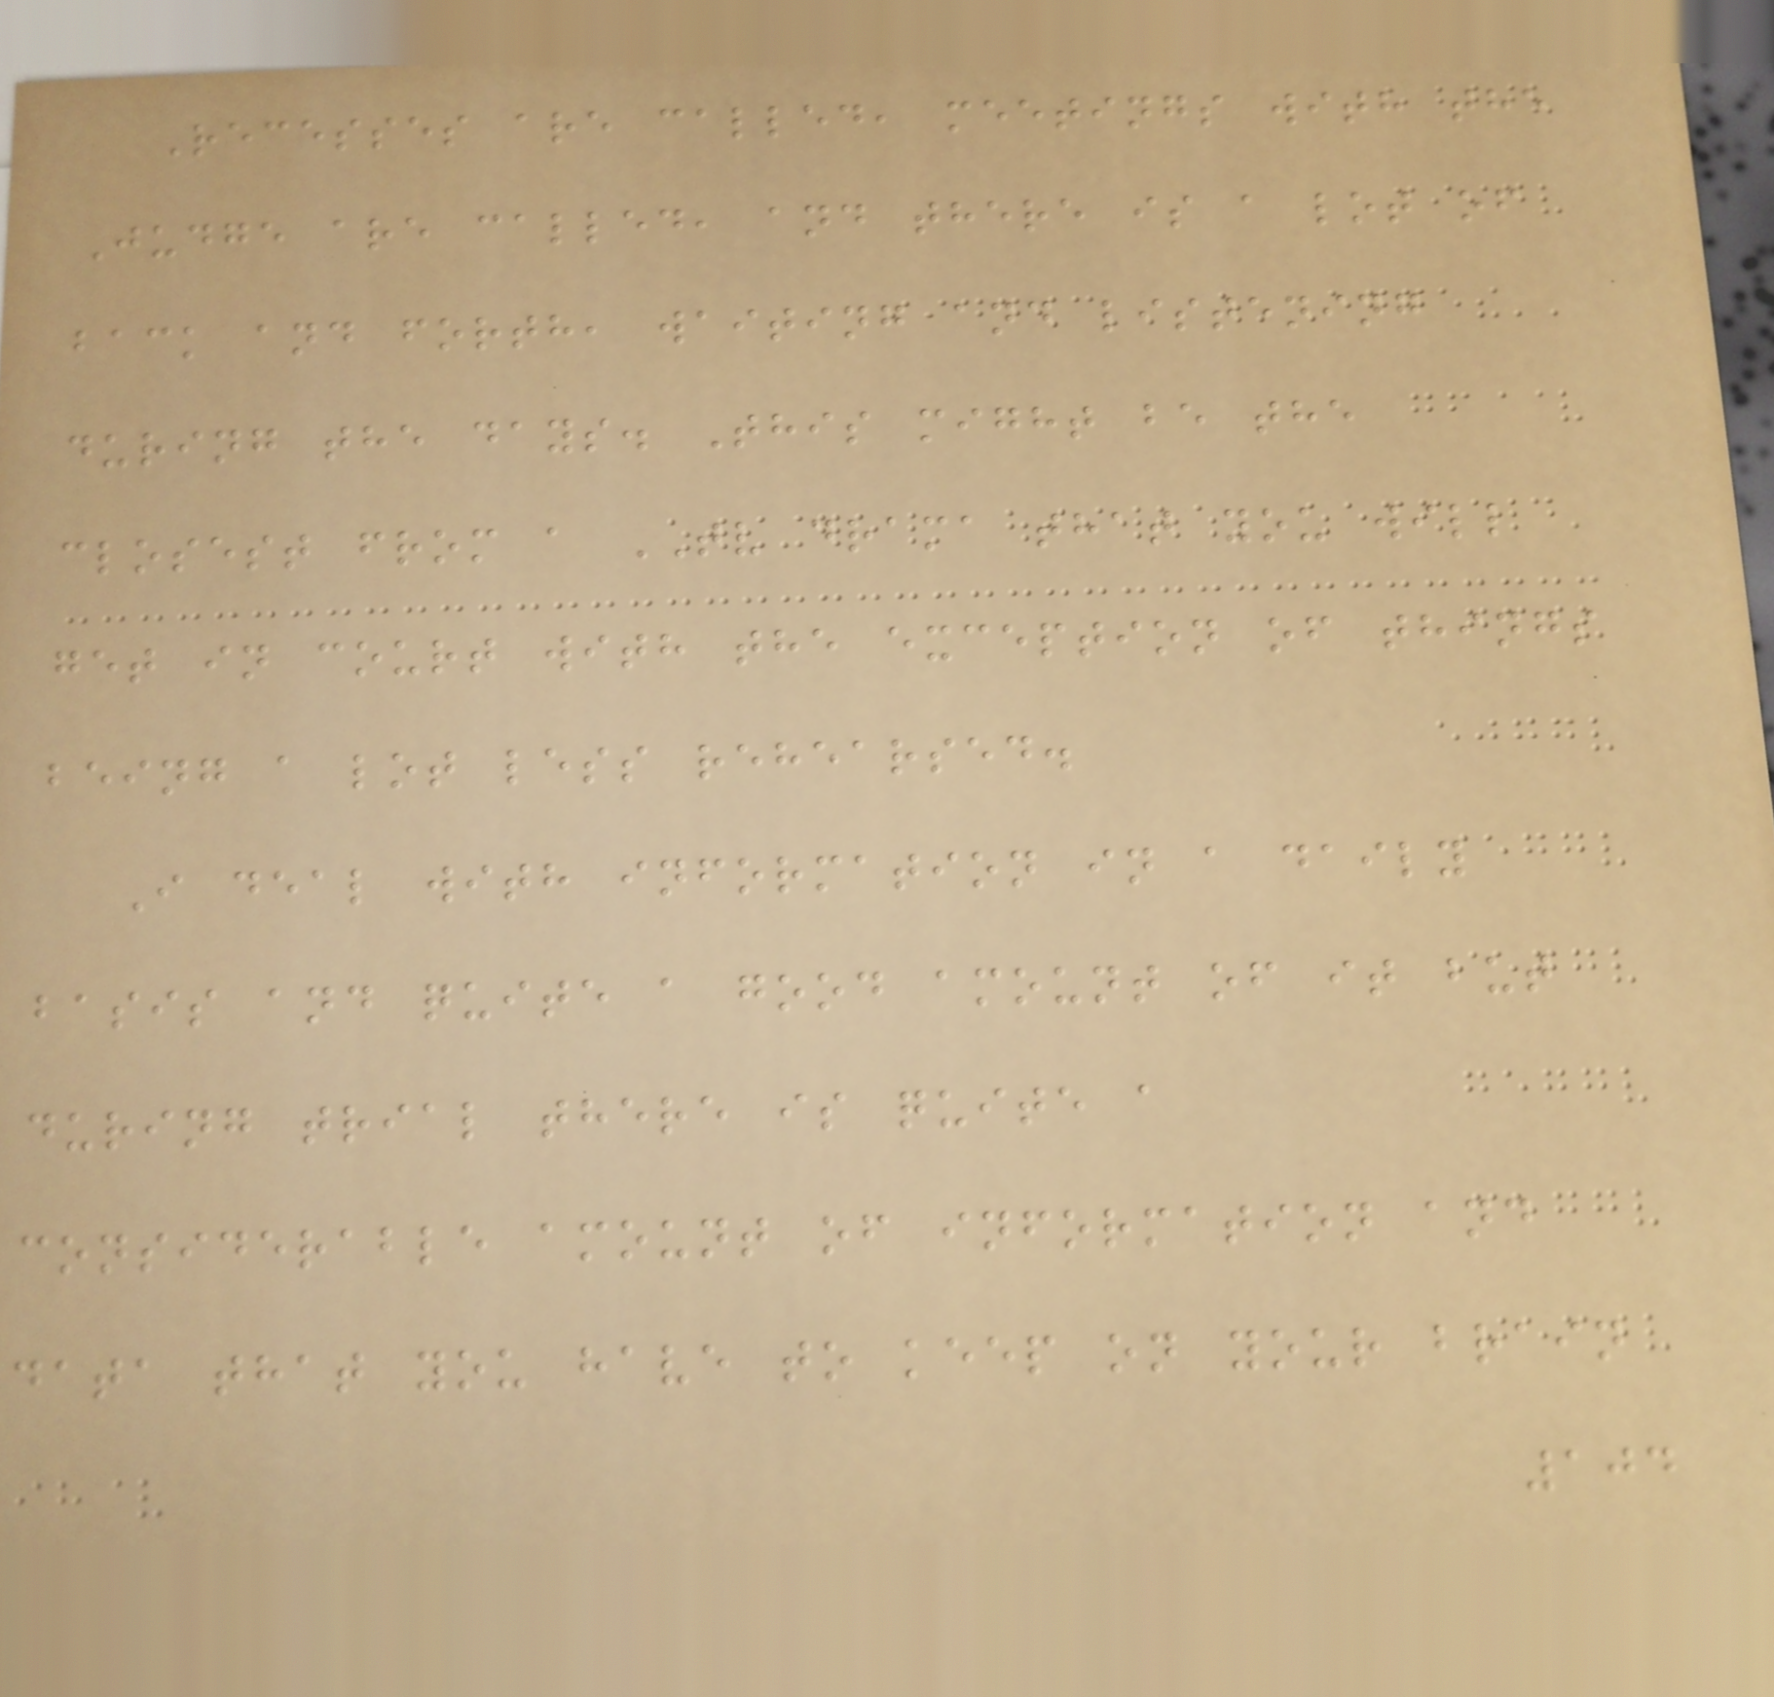Recesses are called, meetings with the
Judge are called, and there is a lot of
back and forth, waiting and listening
during the days. This might be the
closest from a TV drama that you will
get in court with the exception of things
being a lot less rehearsed.
I deal with information in a daily
basis and quite a good amount of it but
during trial there is quite a
considerable amount of information and
data that you have to keep on your brain
104
